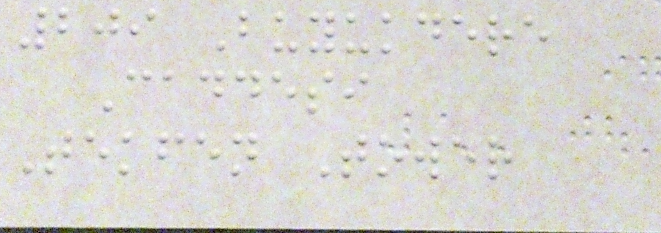209 Buyukdere
Caddesi
Tekfen Tower
